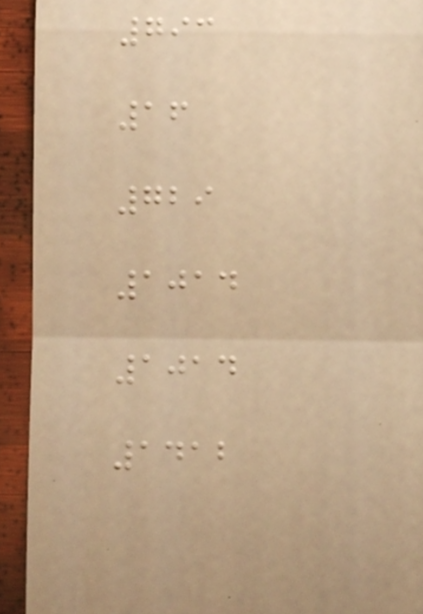793
16
729
1014
1014
1412
